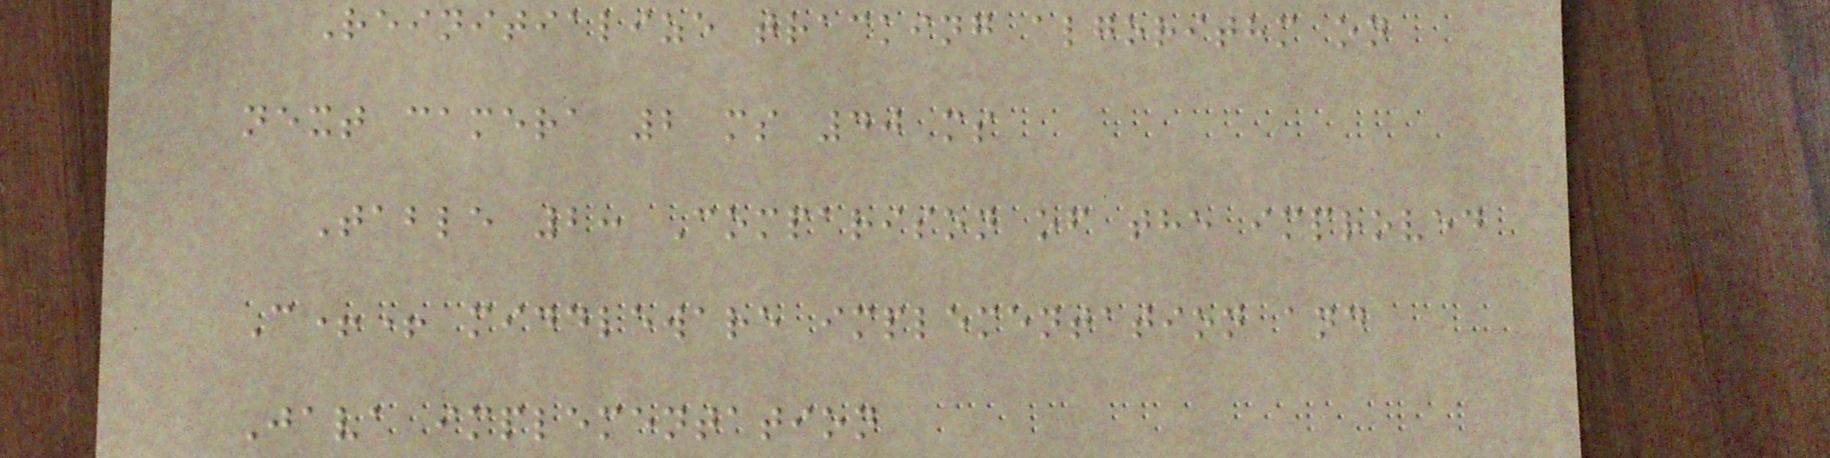Reinitialize tracking algorithm on
next camera 2 ms 40 ms
Table 2: Comparison of the improved
C++ middleware implementation and
Java implementation
